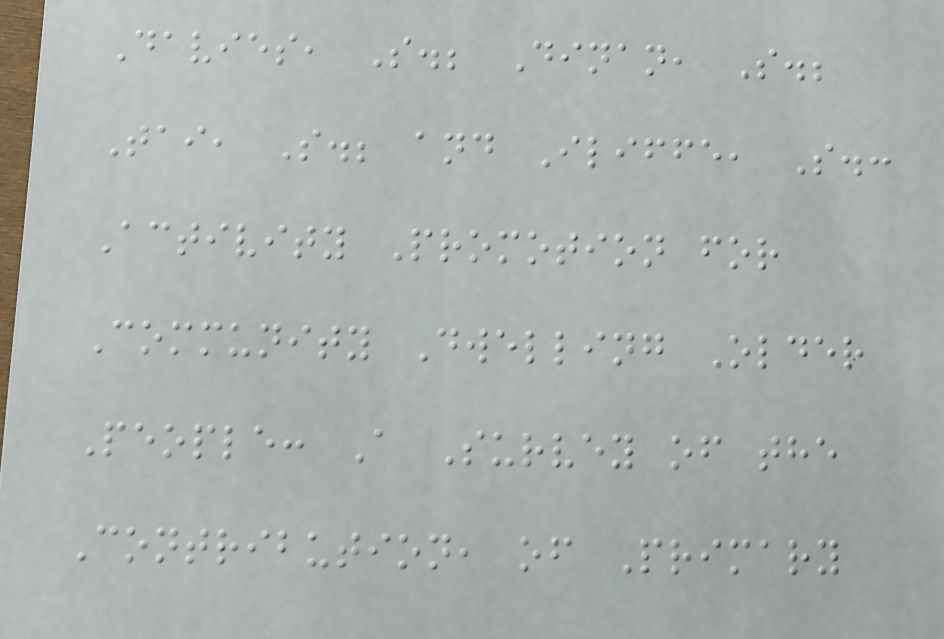Davies, S.; Dinan, S.;
Tai, S.; and Iliffe, S.:
Activity Promotion for
Community Dwelling Older
People: A Survey of the
Contribution, of Primary
